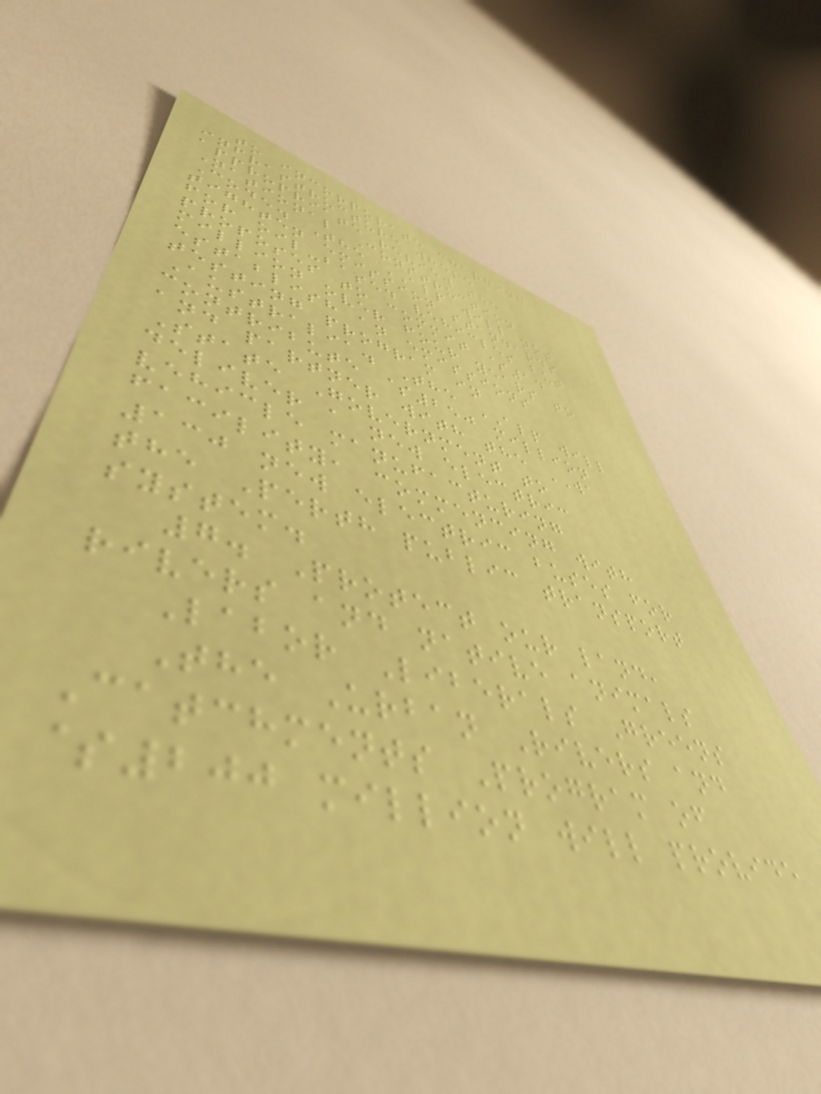to incorporate charging
infrastructure where
appropriate review the
National Construction
Code. The ALP will not
tighten emission standards
for oil-based vehicles but
proposes to commit $14
million over four years to
establish an emissions
testing program in
Australia. The ALP will
contribute $250 million
and partner with the WA
State Government to
deliver a new electric
vehicle manufacturing
facility, commencing with
130 new electric buses for
the Perth public transport
system.
7. Protect our land,
rivers and native animals
Labor Liberals Greens
The Urban Rivers and
Catchments Program of
$200 million will provide
